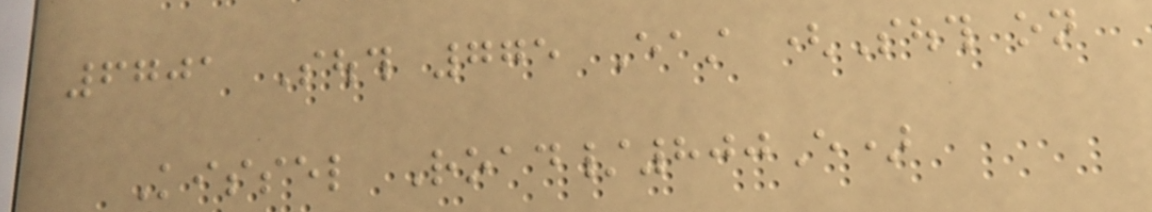6701 South 775 East (South on
Kissel Road/800E)
